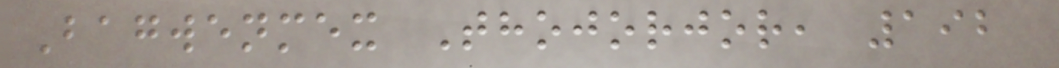Bagwenmex Thojorjor, 192
